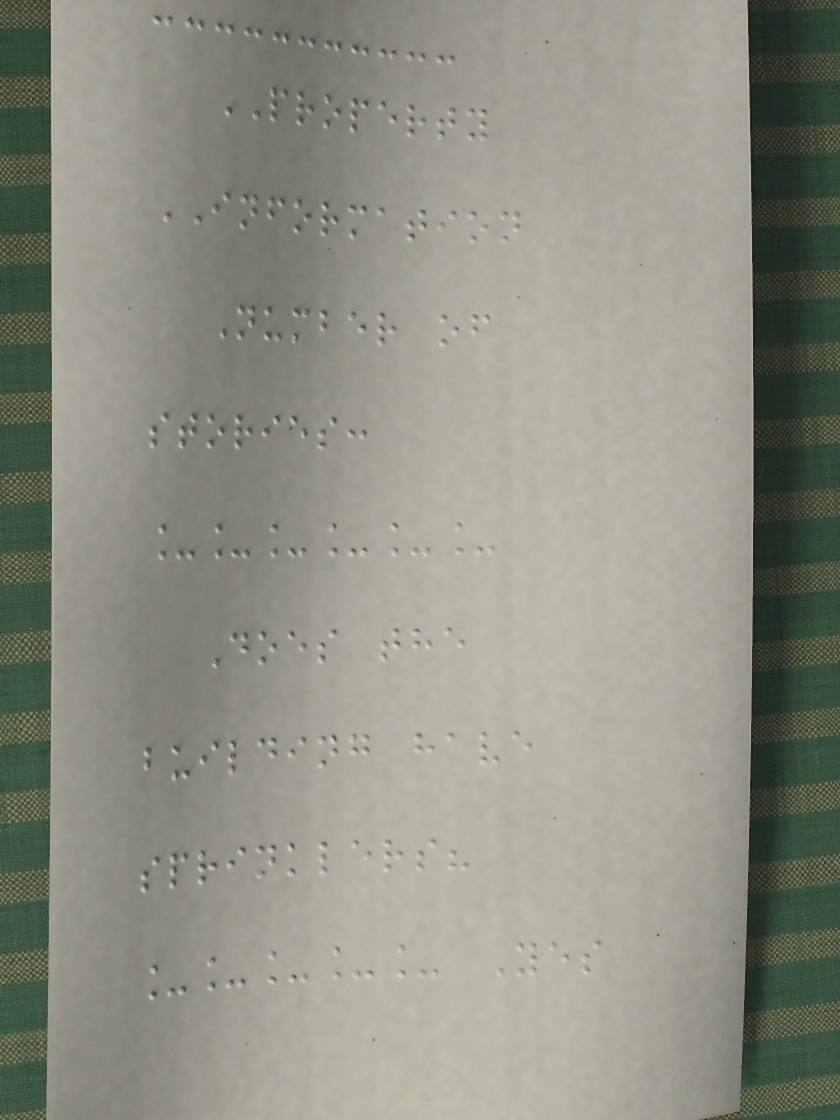PROPERTY
INFORMATION
Number of
stories:
______
Does the
building have
sprinklers?
_____ Yes
